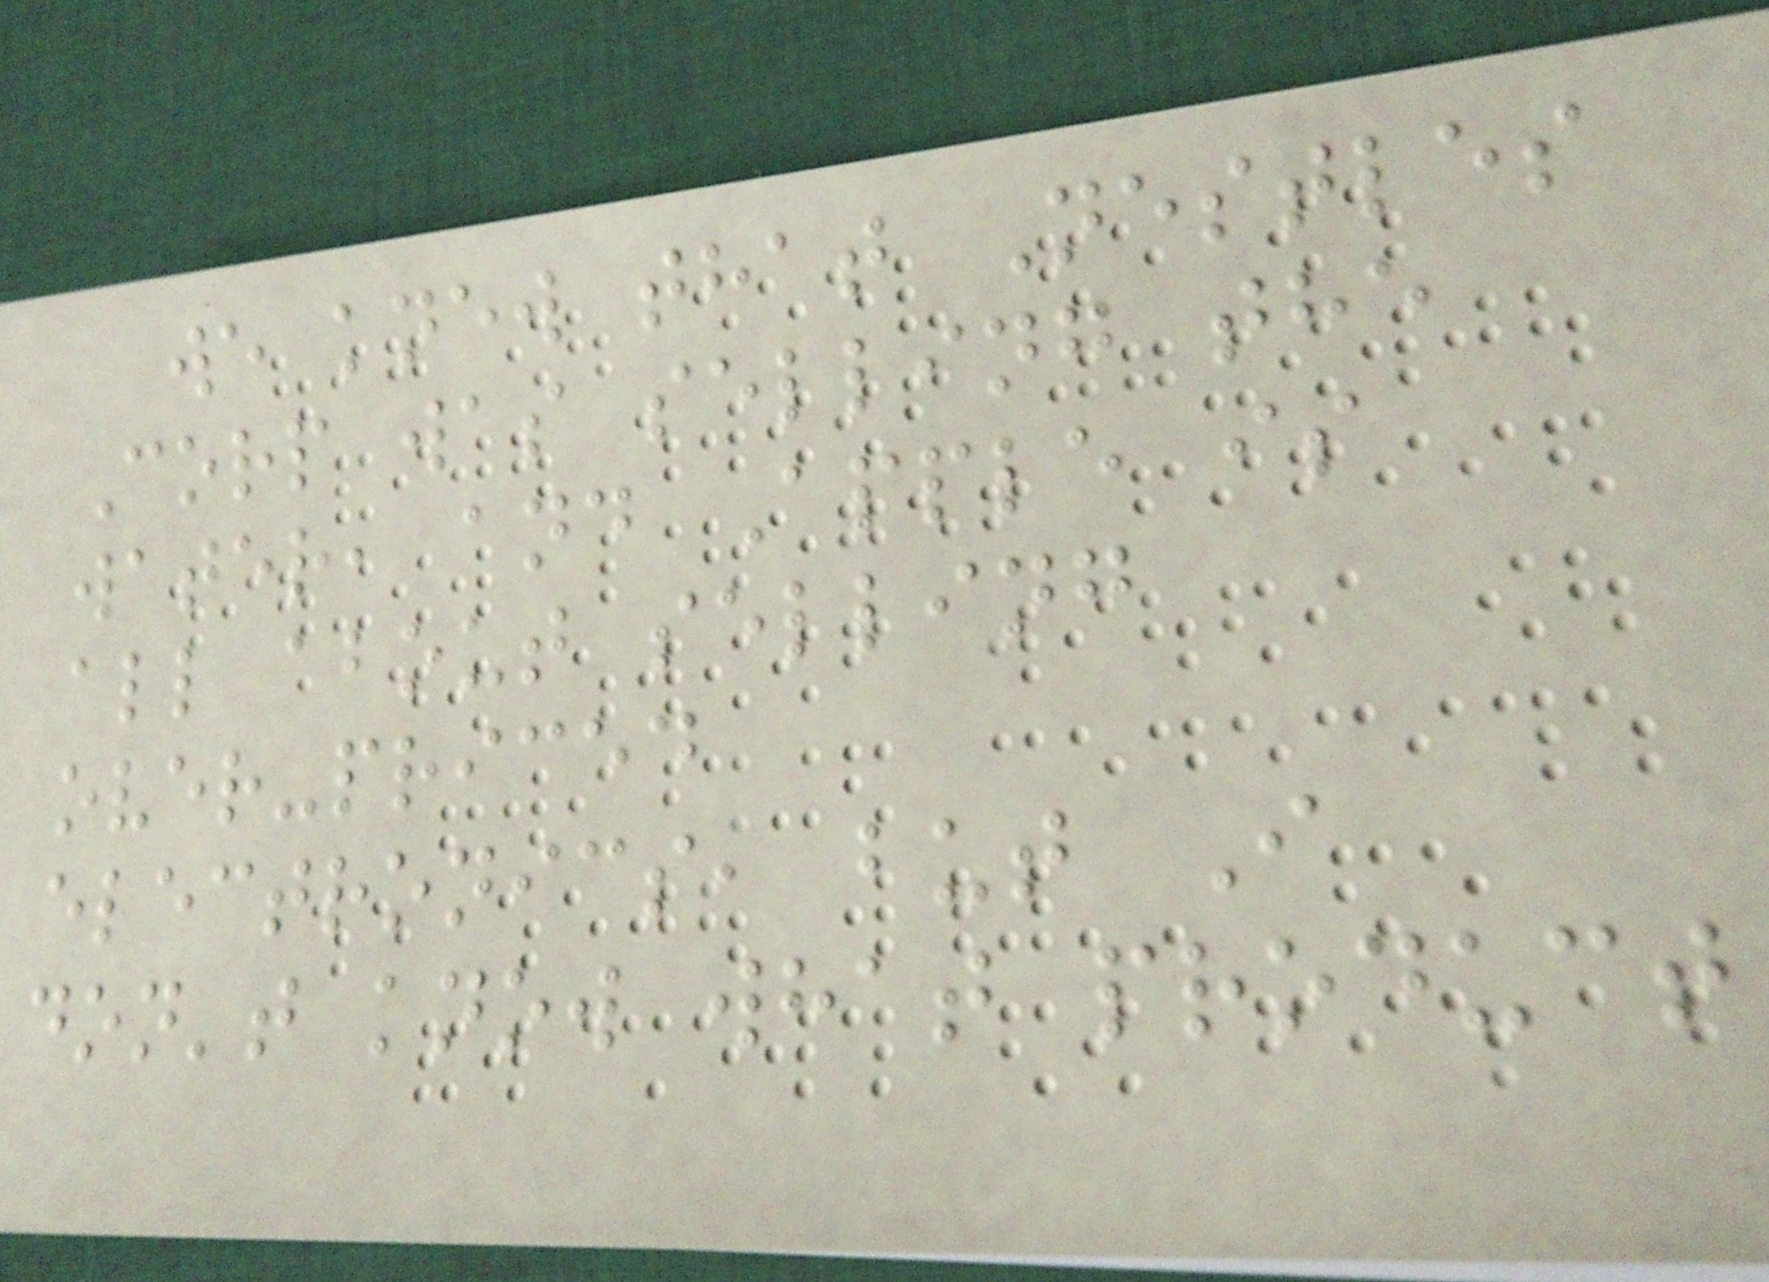we knew that Nestles
Corp was selling the
water, and Apple is
all about selling
over-priced
electronics, but I
don't know what product
